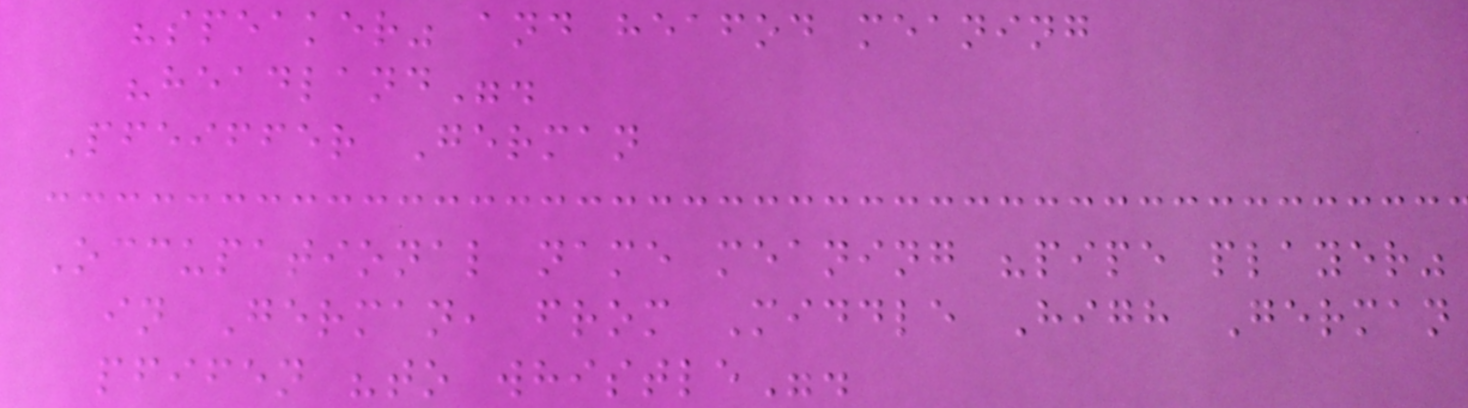"speaker" and heafod meaning
"headland".
Pfeiffer German
Occupational name meaning "pipe player"
in German, from Middle High German
pfifen "to whistle".
